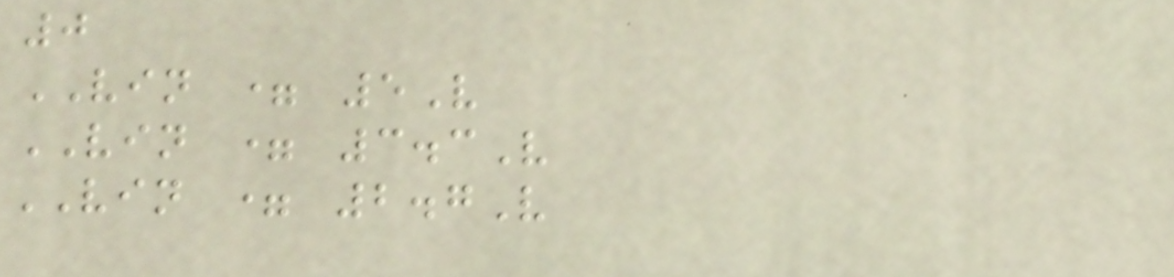0
VIN = 5V
VIN = 3.3V
VIN = 2.7V
